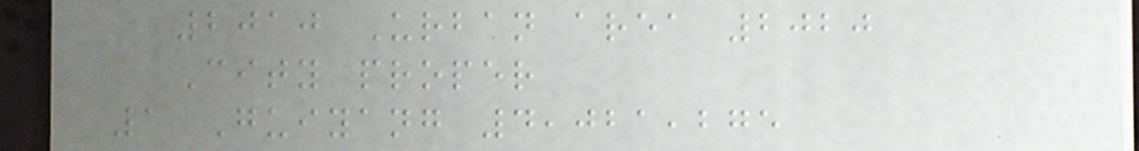2010 Urban area 2020
City proper
1 Guiyang 4,021,275
